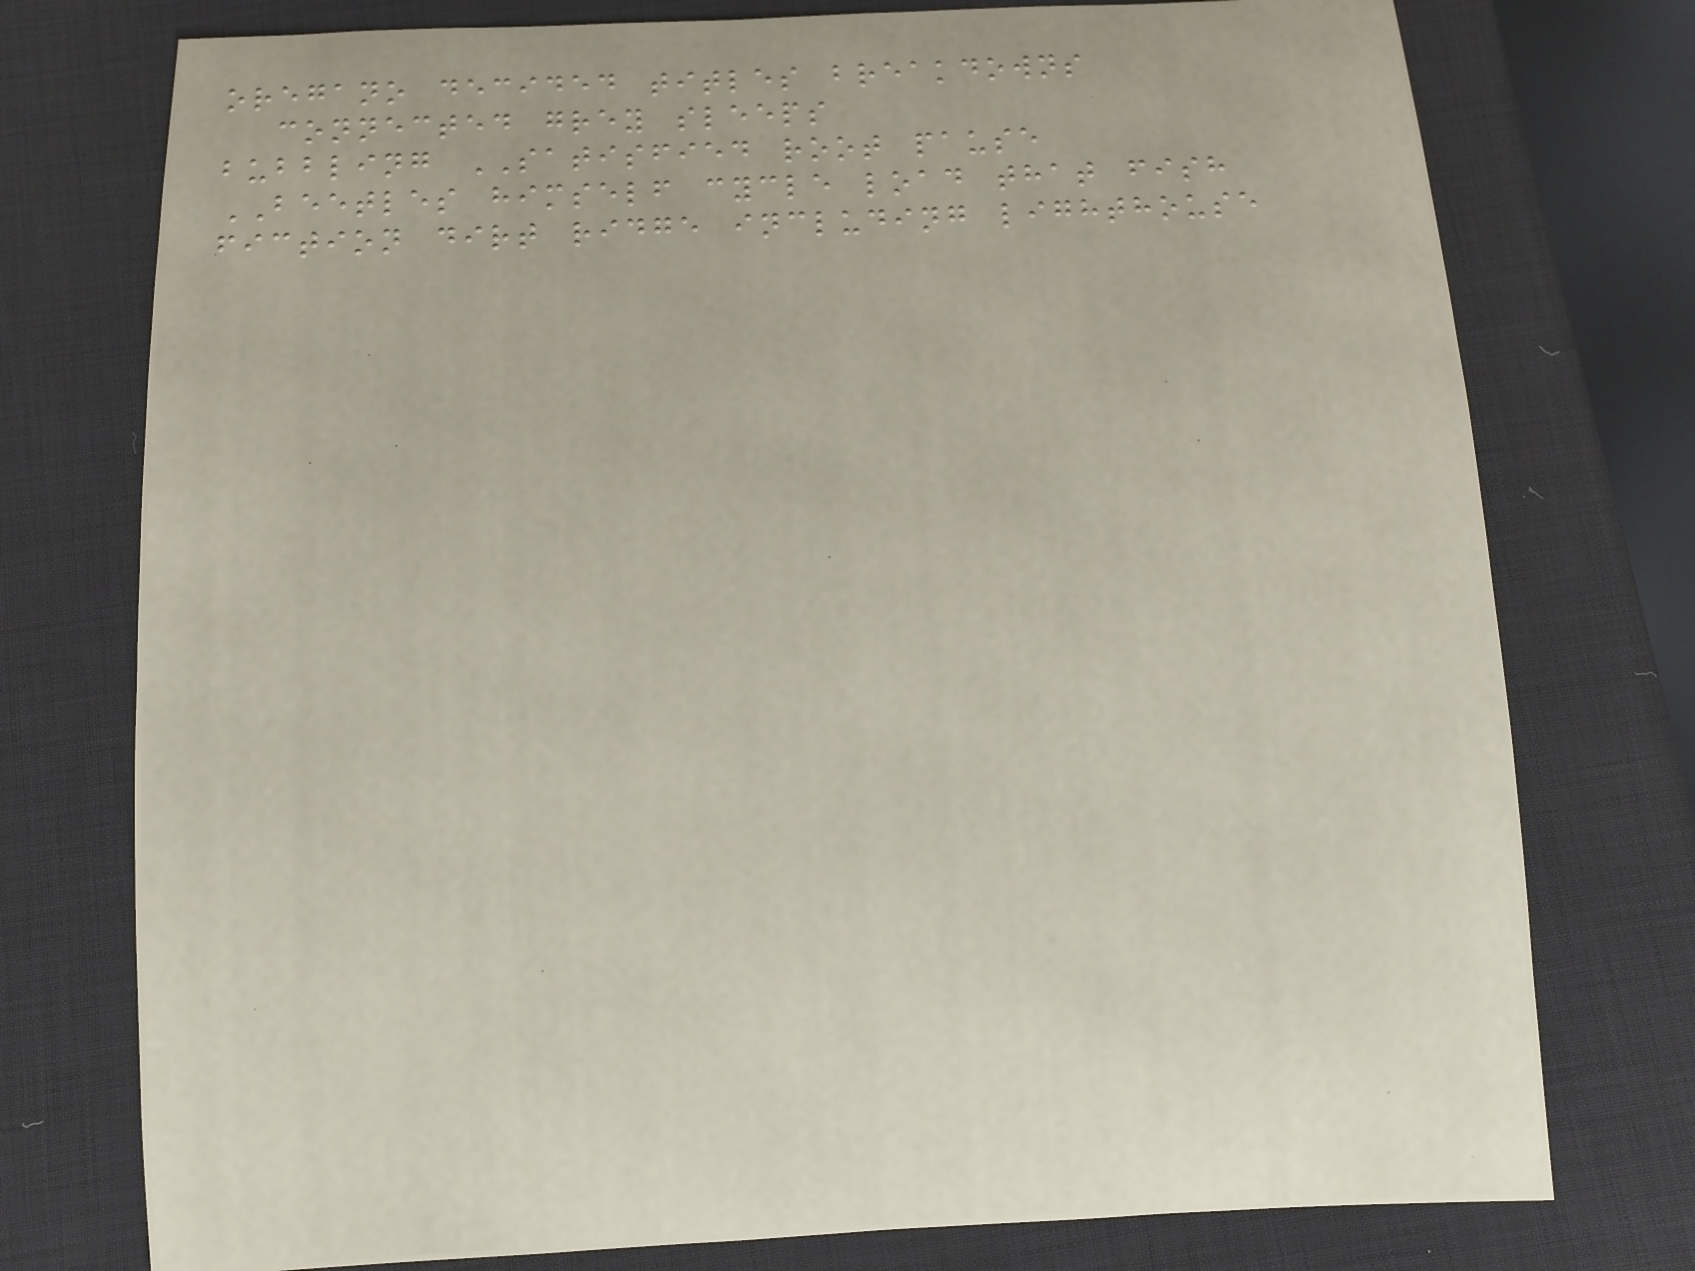oregano decided titles breakdowns
connected grey sleeps
bubbling SATISFIED root pause
BEETLES himself cycle load that fish
fiction dirt ridge including lighthouse
